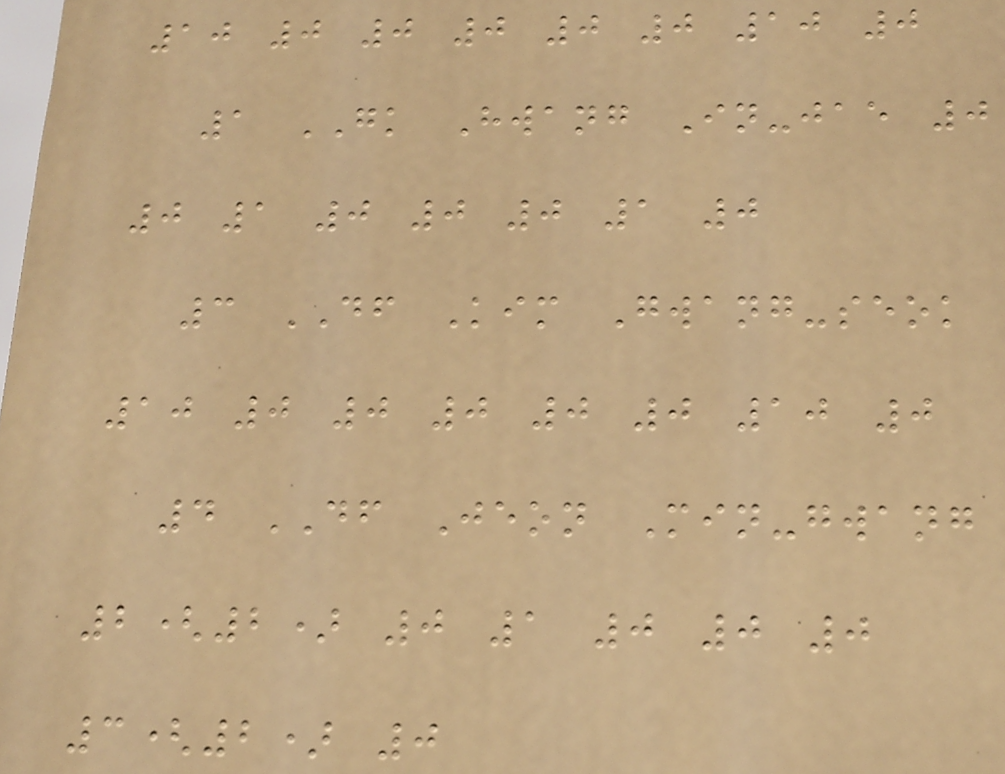10 0 0 0 0 0 10 0
1 GK Hwang In-jae 0
0 1 0 0 0 1 0
3 DF Kim Gwang-seok
10 0 0 0 0 0 10 0
4 DF Jeon Min-gwang
2(2) 0 1 0 0 0
3(2) 0
